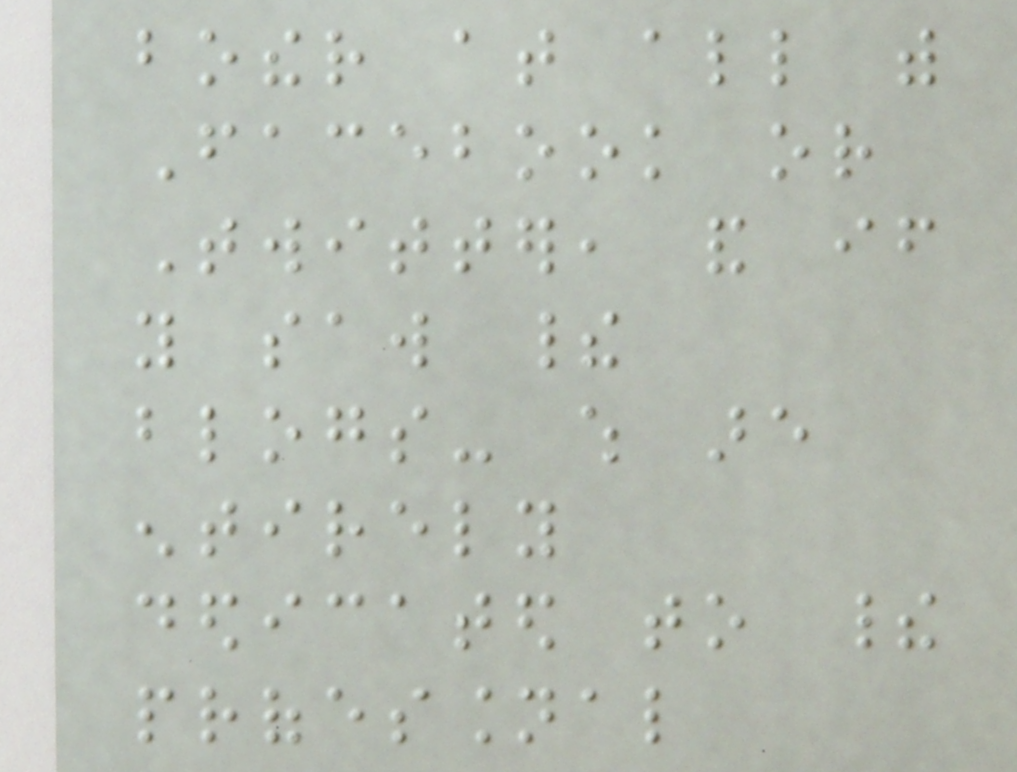bother at all with
Facebook or
Twitter, and if
you saw their
blogs- which are
entirely
dedicated to their
professional
